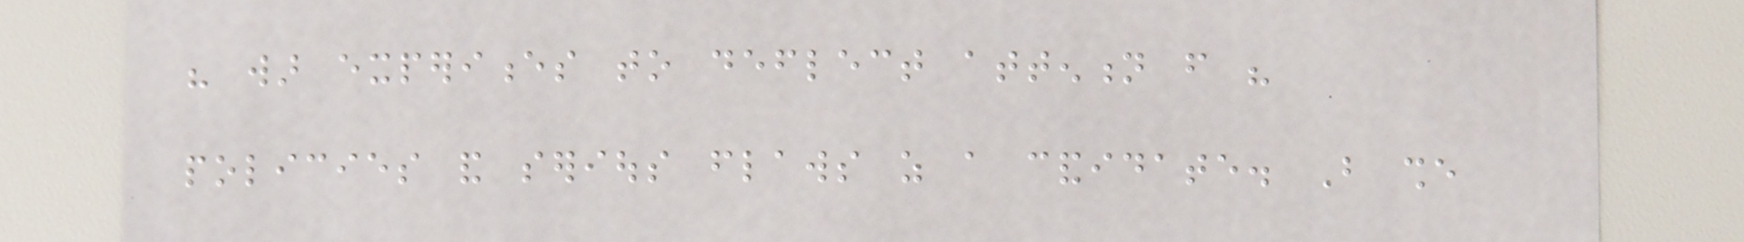his war experiences to deflect attention from his
policies and serious flaws as a candidate. But she
